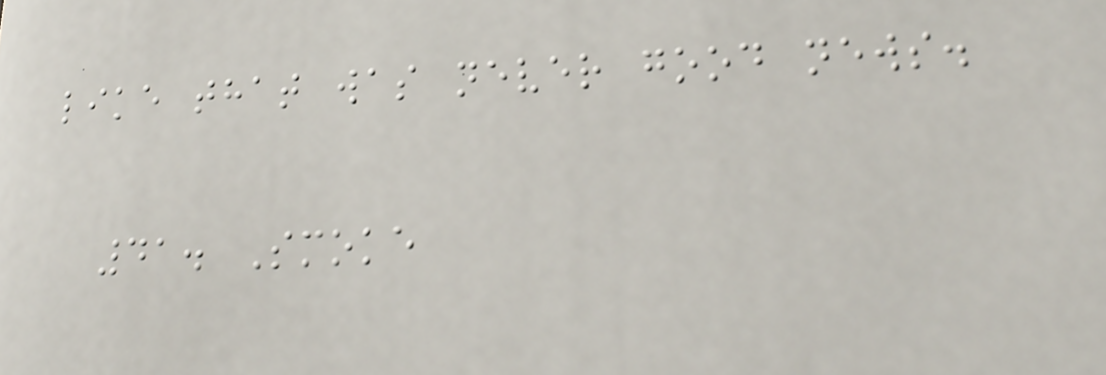like that was never good news.
41. Smoke
